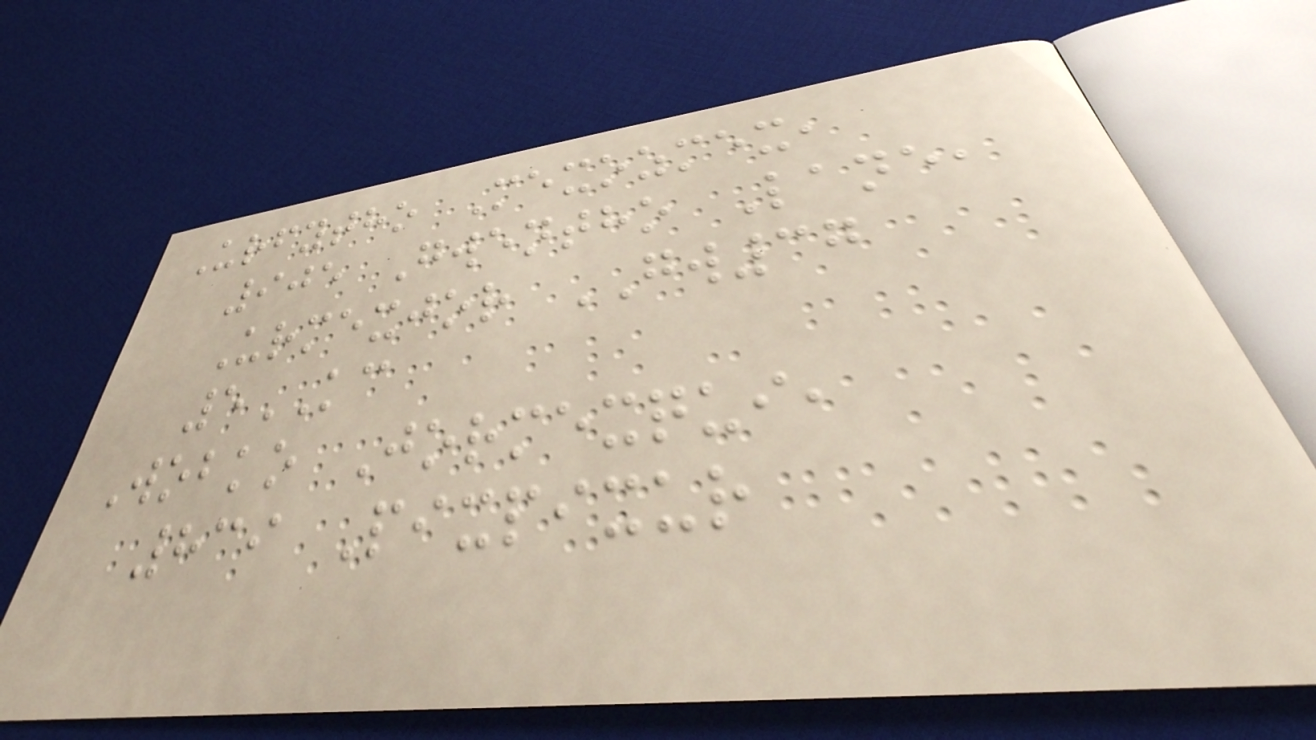Urfytho Mexozmex,
905 Gwentho Lane,
Urmexjor GW37
5KC
Wobko Jormexqui,
839 Pixpixur
